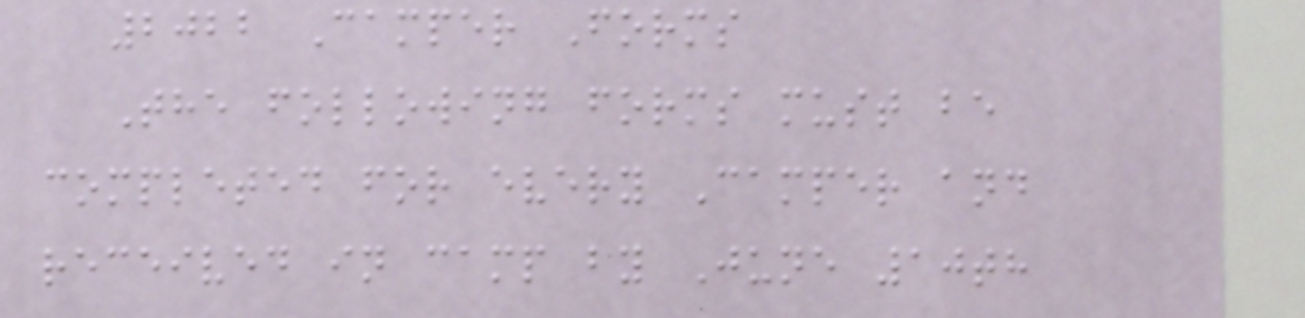2022 Camper Forms
The following forms must be
completed for every Camper and
received in camp by June 10th
